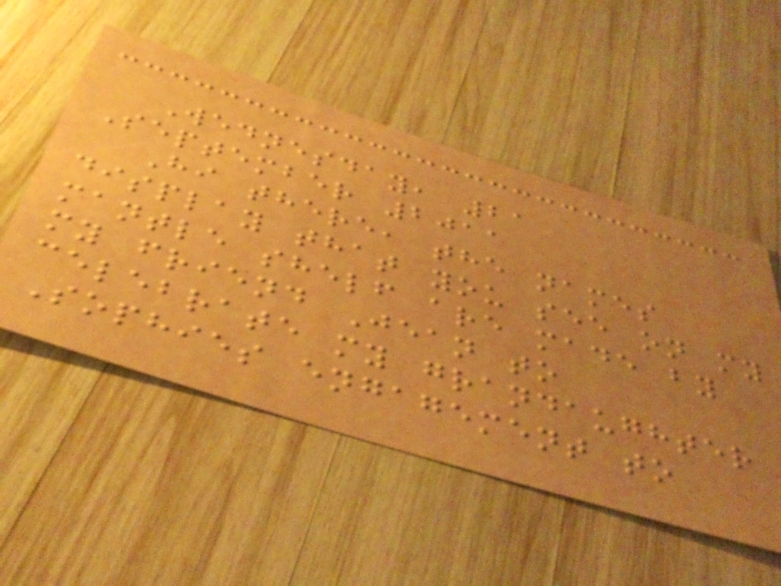Wednesday, 21
September 2011
Hi there, the names
display that you see on my
mantle shelf are made by
my friend Jean to
celebrate my grandaughter
Sophies engagement to
